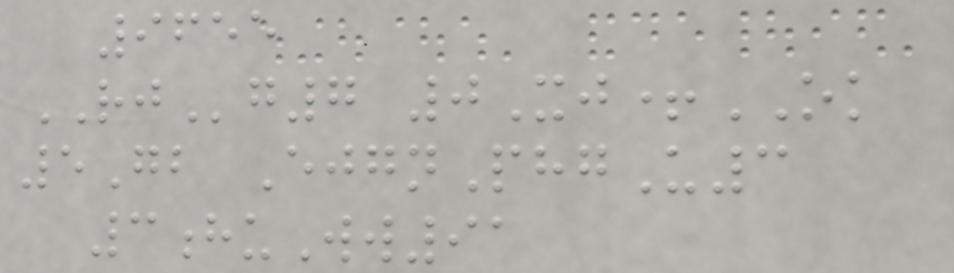9655
RJg7 0Xj+OK
5Gb EjgnPhgU3
3huWw91
